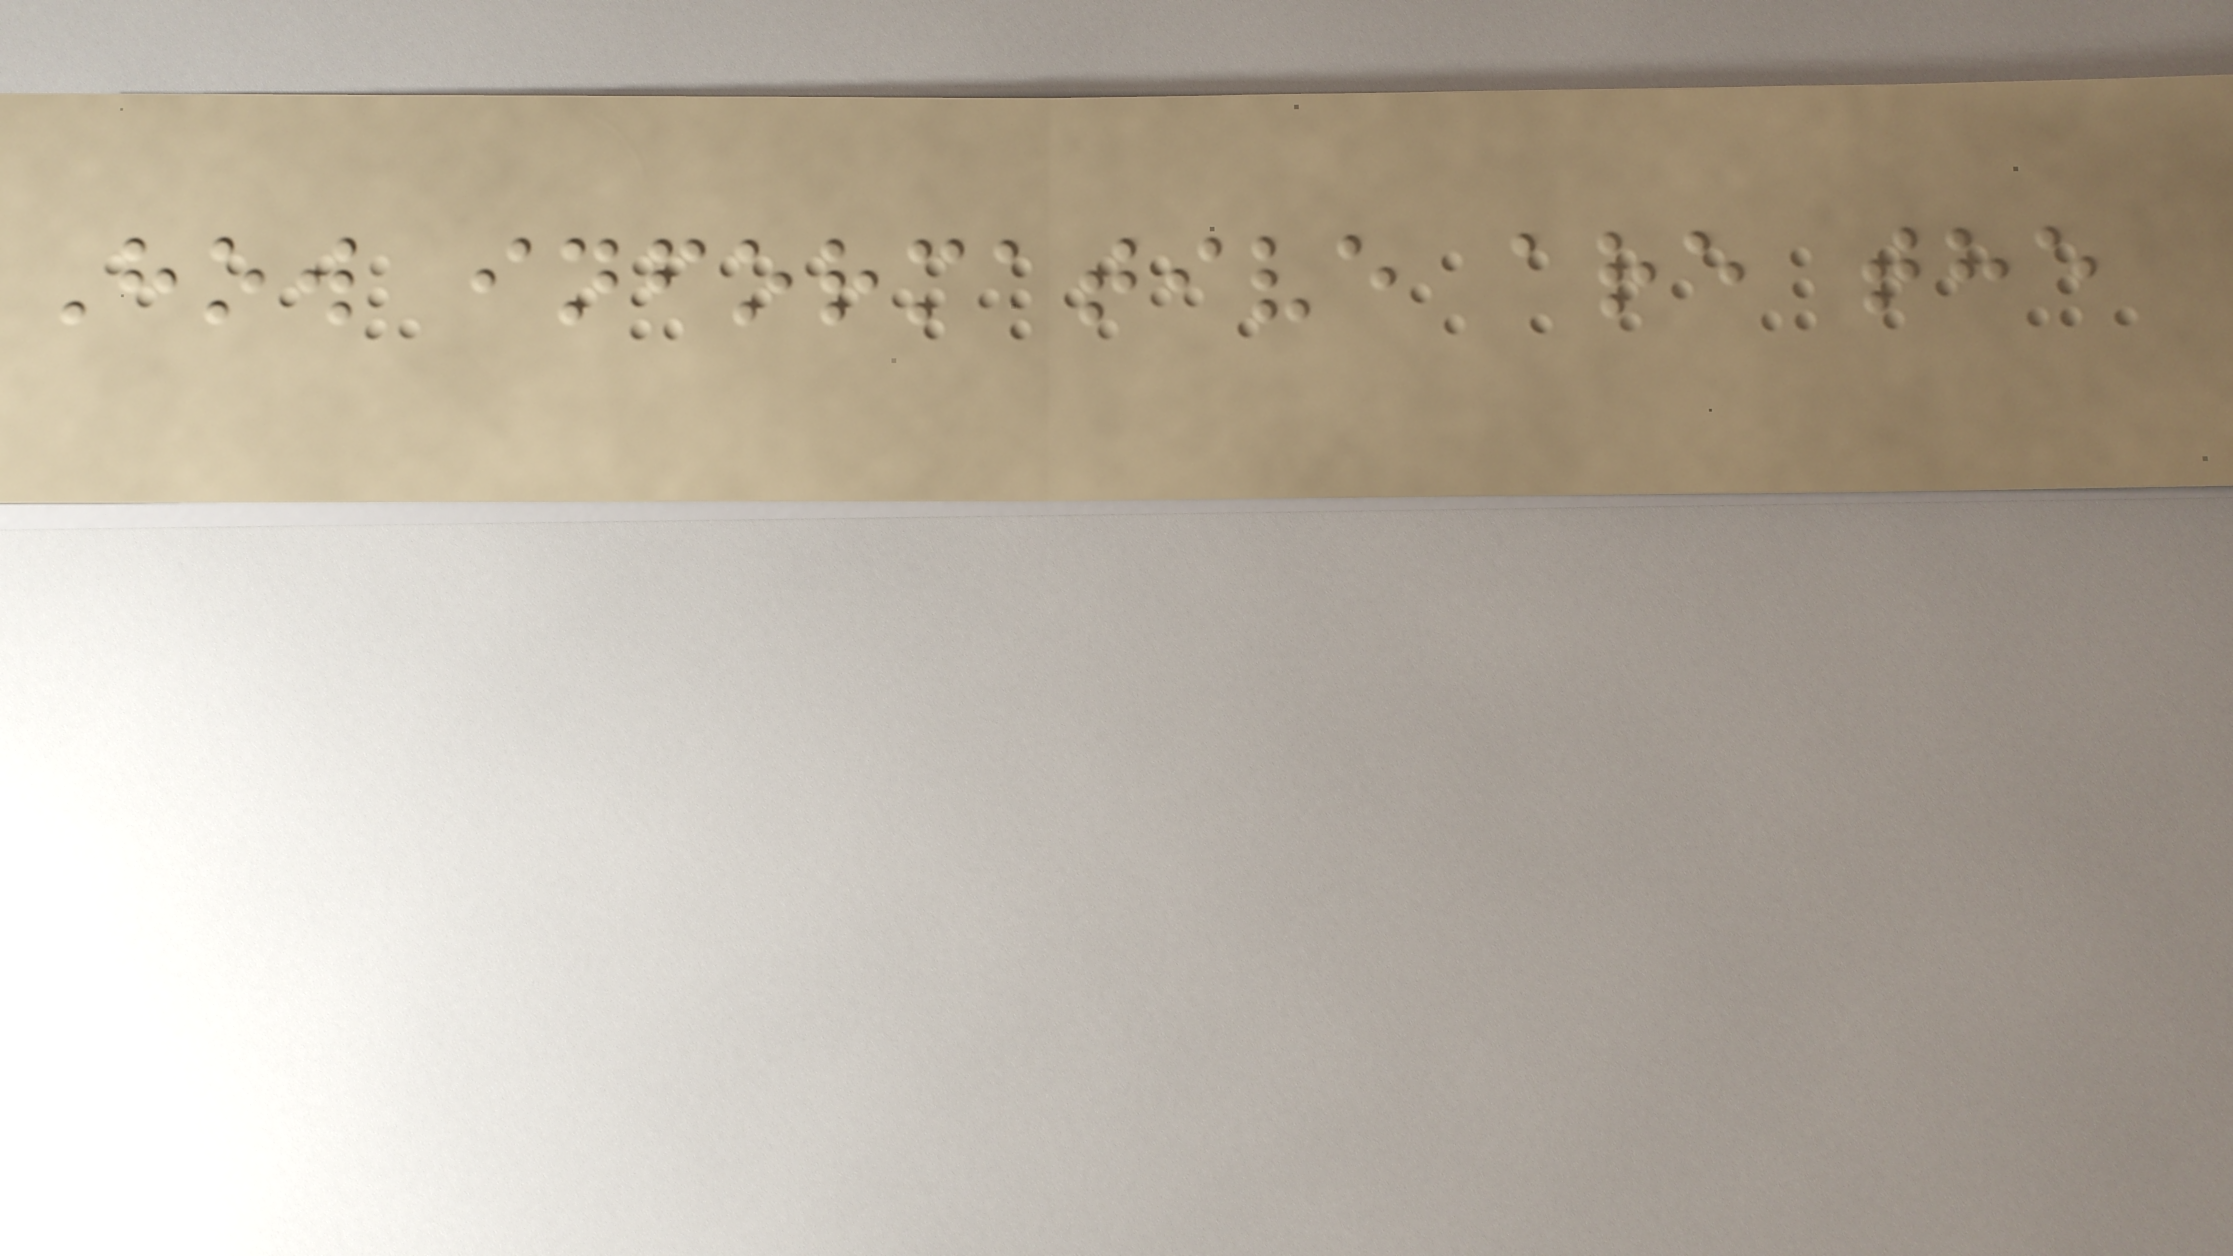How informative are the
